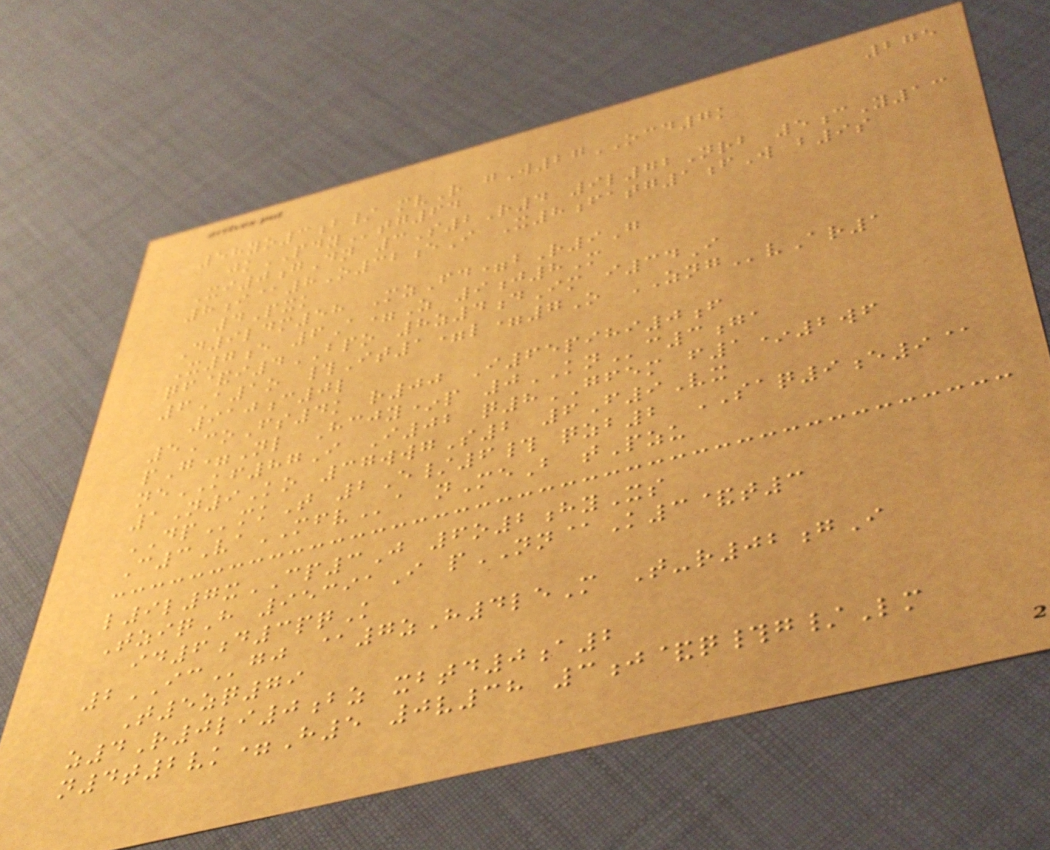275
58yo3b/ mvR gW27OCD7k
jkPDYtg64
Xi0gDn 3S2R4 9l72Nrb 5cY13
8i@8O32eI X8fatg1fW b9s
4Pxk
D9ldm58 MzFd=bR9G
X7e 6A=Z 9j8M
qf&i4BPO 8z4dIm i34I
6A1o #It1=l=7O ZNGvAr1
910c0l
5CoFs4k r00 I65pihi0f
pG=Nl Hcjy*p 0KNc3ga
neKF87I I02 q8GFEM f1*2wf
1N9Ko 37wwgS2 6F9Vx
DPmkT 2E/6# qzb2 SAQ9e9@
C3VaMFVa nMeB tPzu
l9l7xCP3J 6o2hyXs
TziqH 95391I pNN@K3&t3
id6d3pqK
2ICgj @7zH4leM T-r02gI
T5zq79
z4R0li0bz xbtd0a2
n4t2vk=H5 0v38 3j&q#g/Lm
